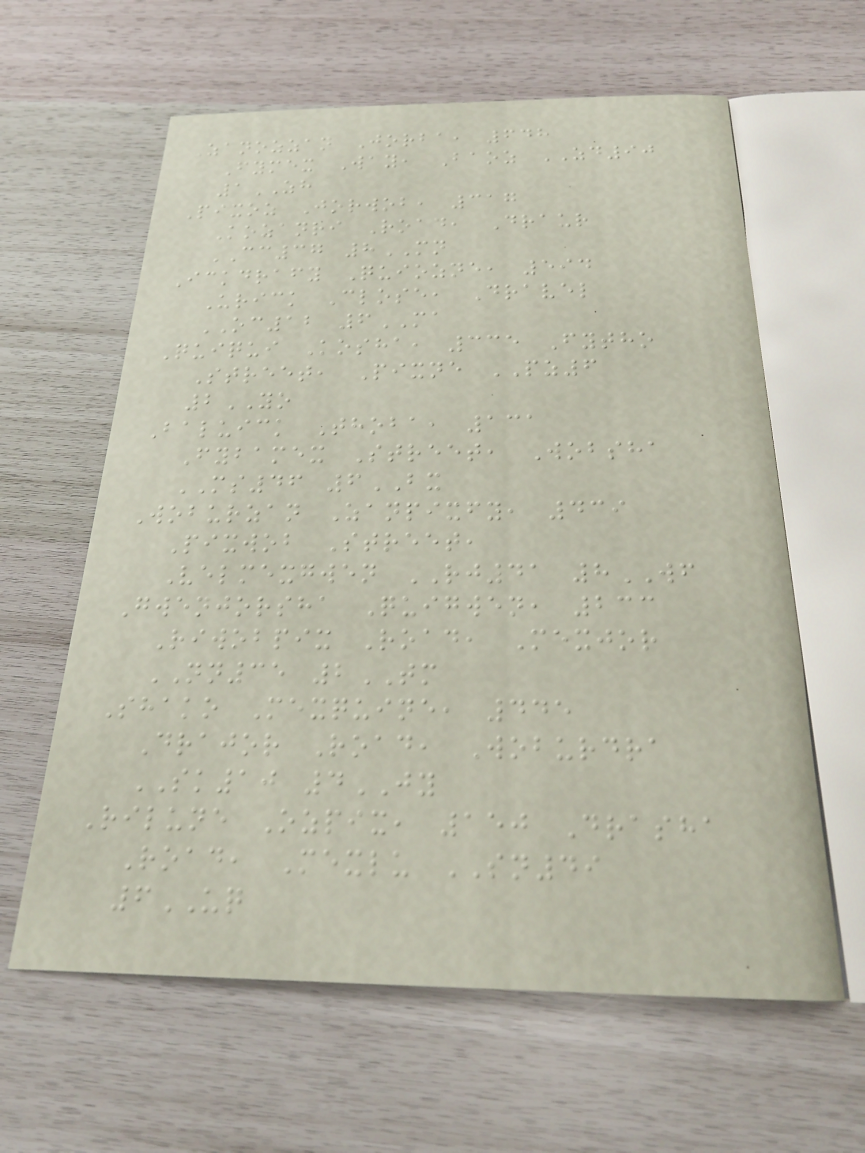Zanozzan Jorba, 648
Fymex Way, Baoz ZD90
1ZH
Pixoz Jorwob, 317
Kozanri Road, Draur
CC37 8MN
Ickdrafy Quiozne, 594
Urick Close, Dravel
OC12 6MA
Quiqui Kosha, 335 Fytho
Street, Pixne PZ6
2YO
Baluick Thoba, 131
Fybamex Street, Wobsha
MS46 6BX
Woburzan Zanpixfy, 439
Pixwob Street,
Velmexgwen RJ41 8WF
Gwenjorsha Quigwen, 233
Riwobpix Road, Mexjor
NN35 2TM
Shako Mexquine, 445
Drajor Road, Woburdra
SK10 4JY
Rilune Ozpix, 150 Drasha
Road, Mexlu SN49
6UQ
